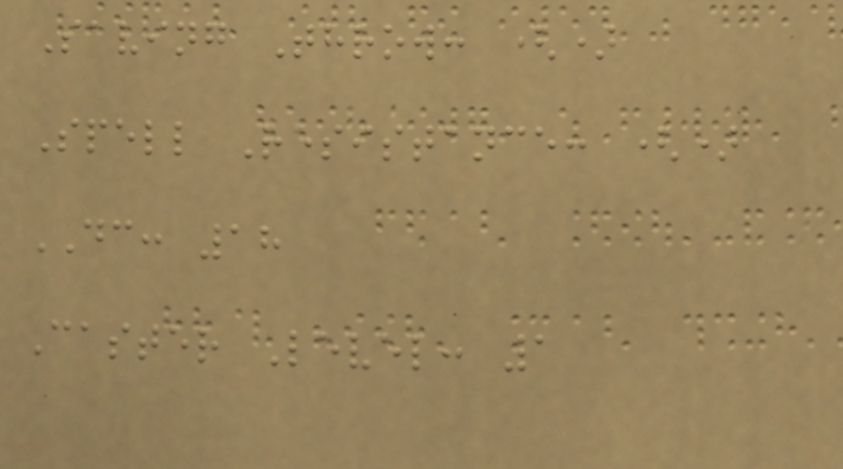Saving Throw: ()
Spell Resistance: ()
DC: 18
Caster Level: 1
